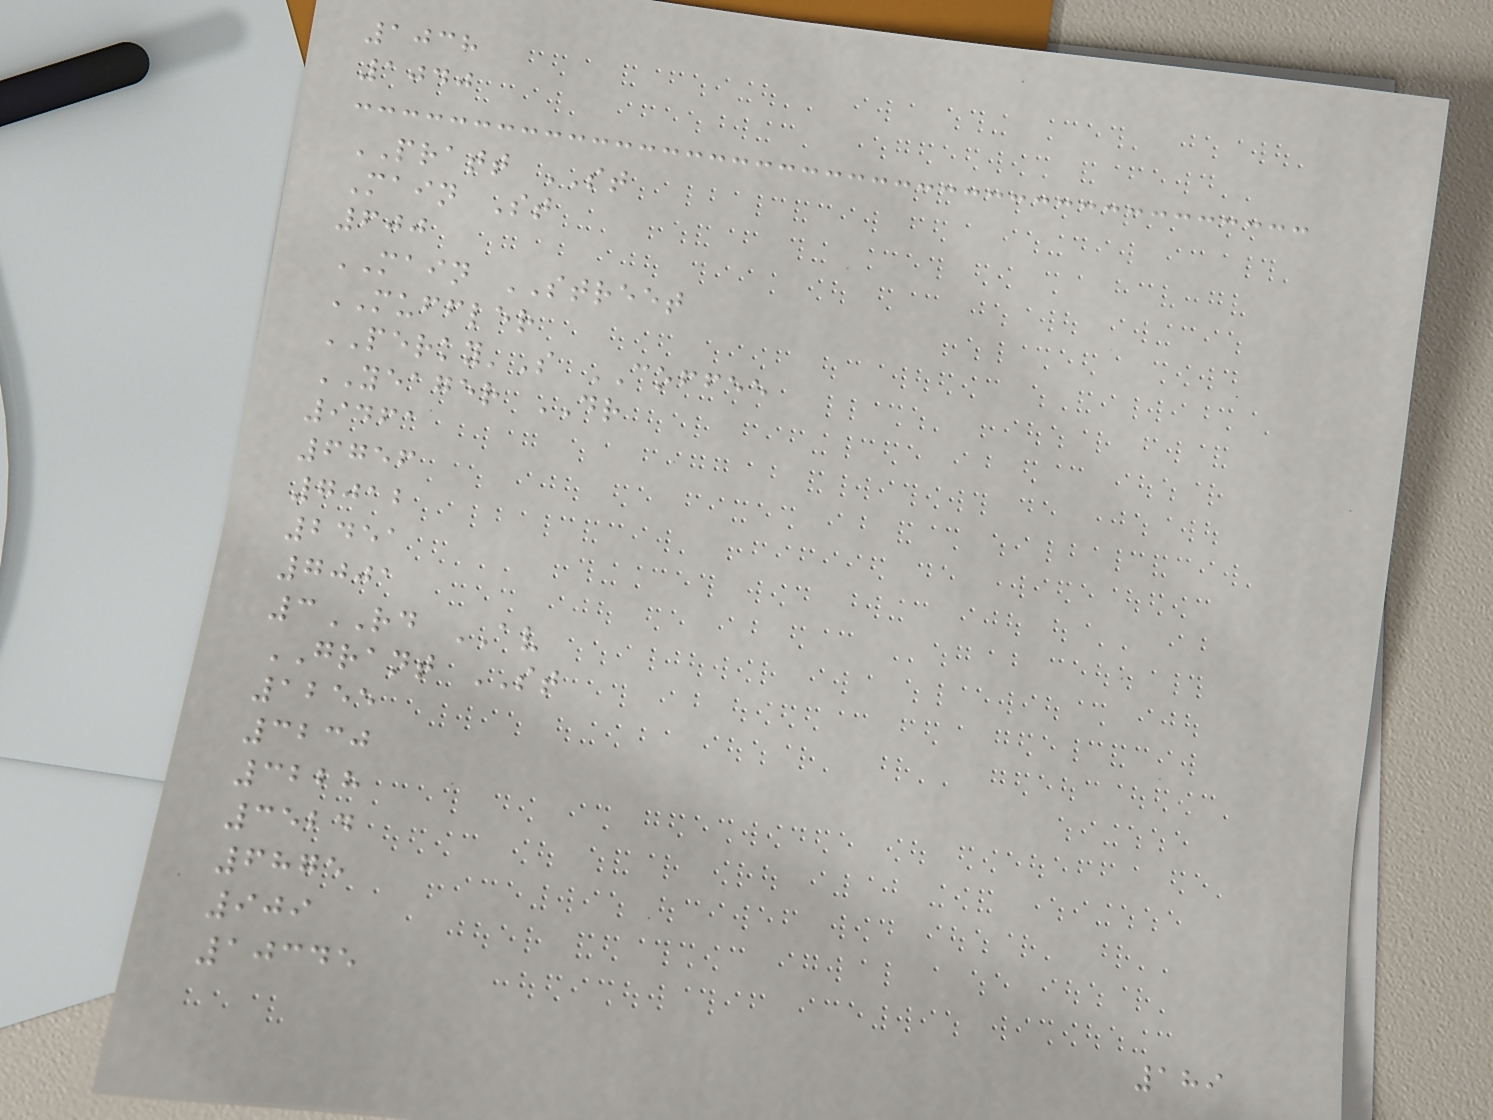1038
1040
PRATT ST
Main St
600
MAIN STREET
MUFFLER
PERKY'S COFFEE
YEAGER DR
9461
6756
7012
2451
7001
3RD AV
GRANT ST
1255
3230
3228
3524
6875
909
10345
189
